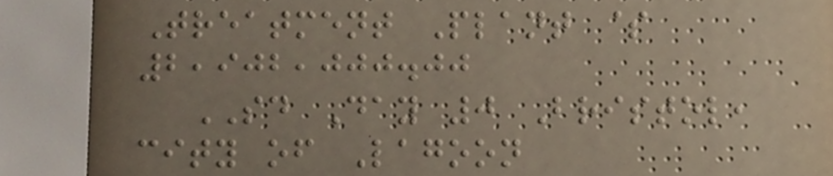Treatment Plant $
2,902,000.00
SD Day 0 Bristol,
city of Lagoon
